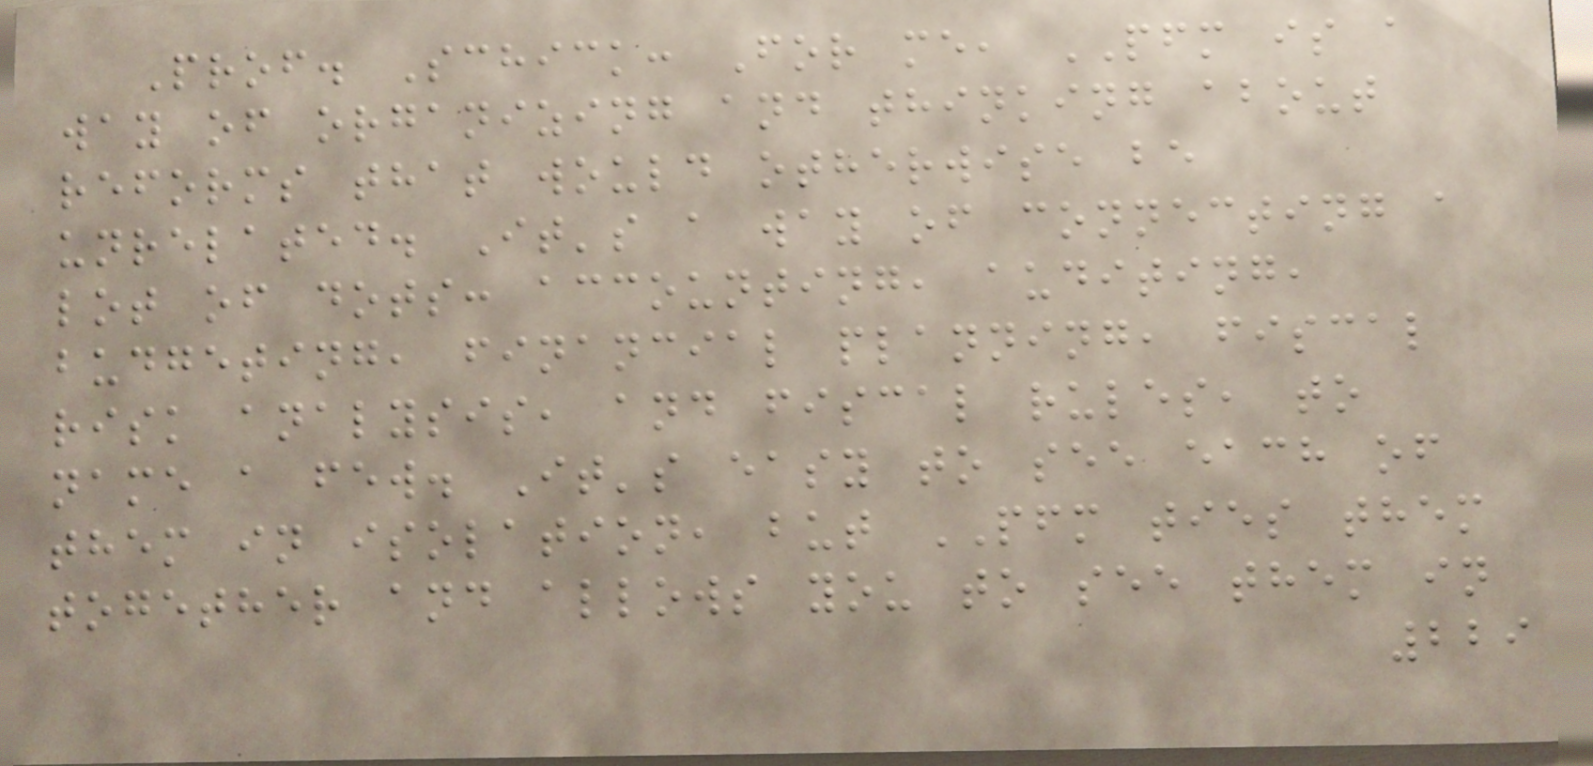Prof. Schick: For me, PFM is a
way of organizing and thinking about
reforms that would otherwise be
unrelated. It's a way of connecting a
lot of dots: accounting, auditing,
budgeting, financial planning, fiscal
risk analysis, and fiscal rules, to
name a few. It's easy to see each of
them in isolation, but PFM ties them
together and allows you to see them in
229
